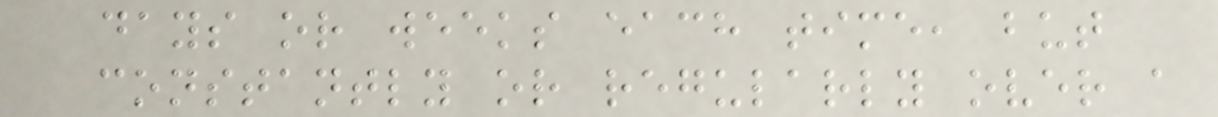days or weeks each time, but
constantly or regularly over a
